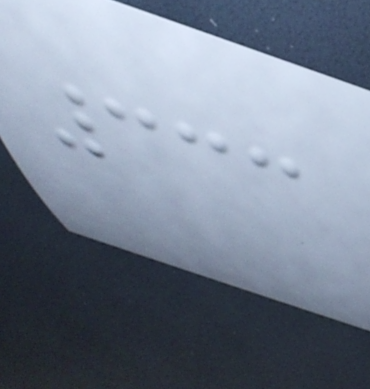333
